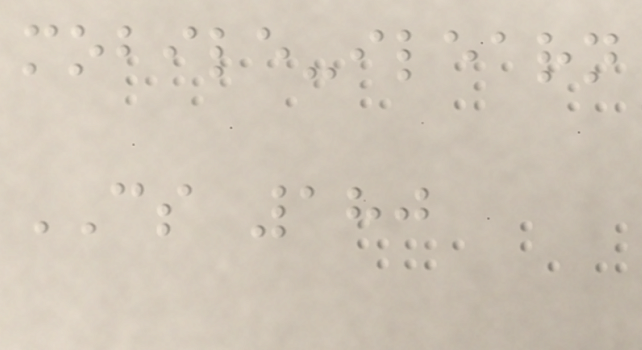mobile-ilearn
CS 180
